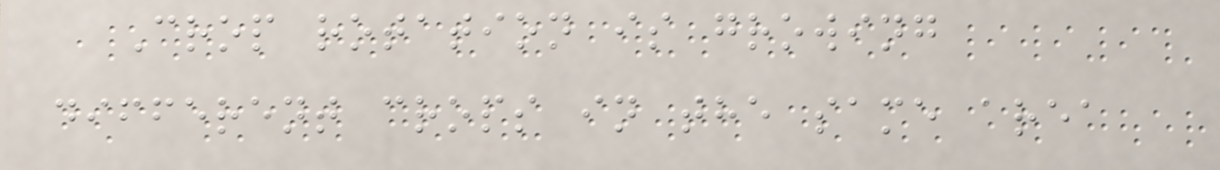Crop rotation is growing
different crops in the same area
